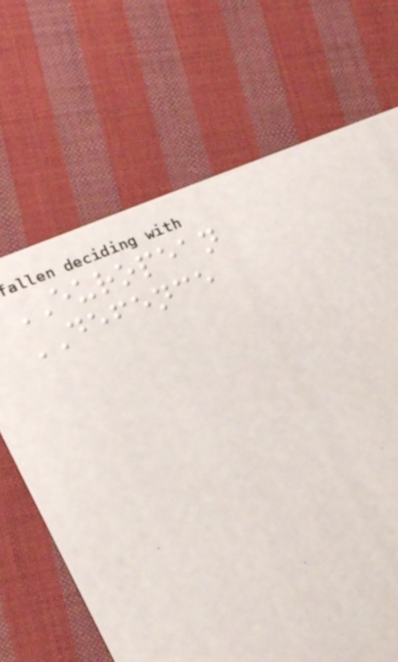EUROPEAN
DEFENCE
